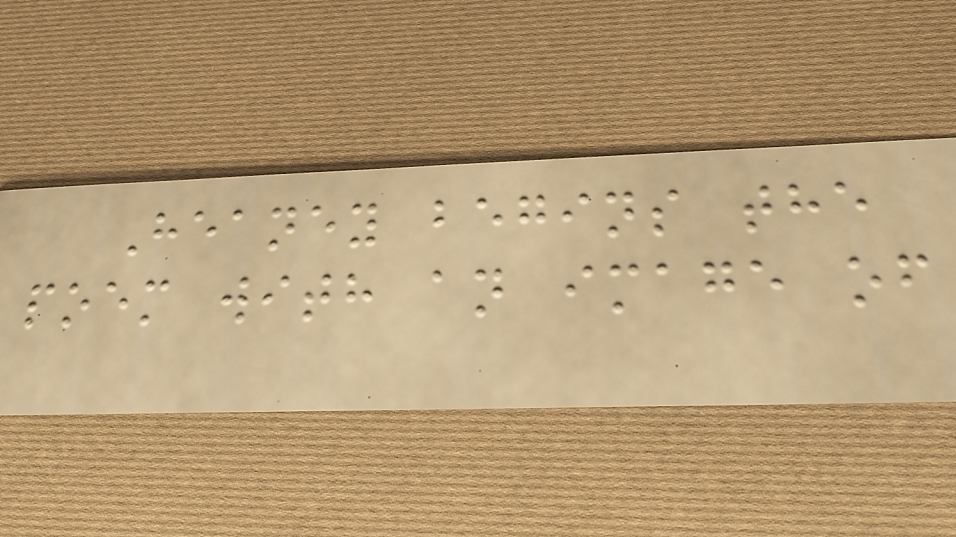Heaney begins the
poem with an image of
